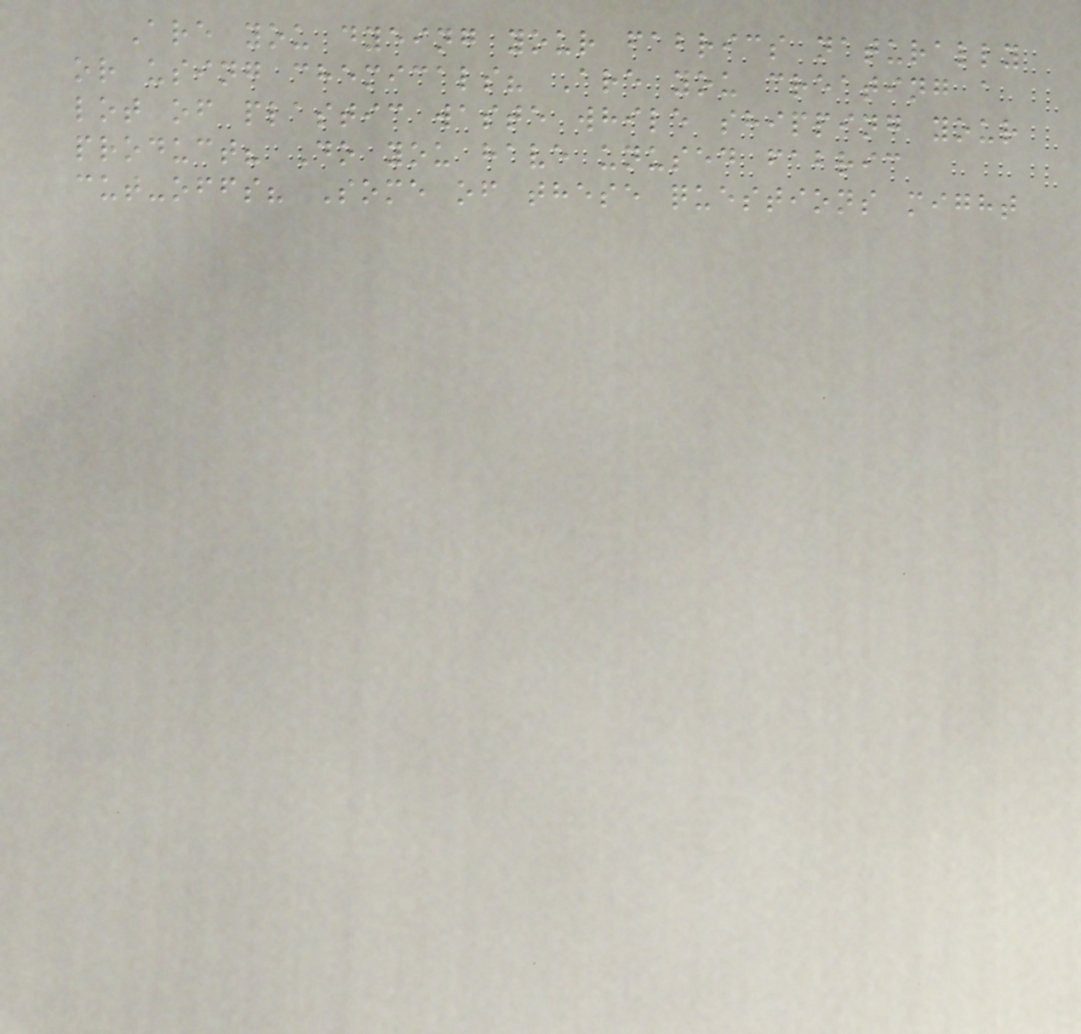Are you dyeing your fabrics naturally
or using chemicals? Are you creating a
lot of plastic waste while shipping your
product? Do you have unused fabric
cut-offs? Some of these questions might
